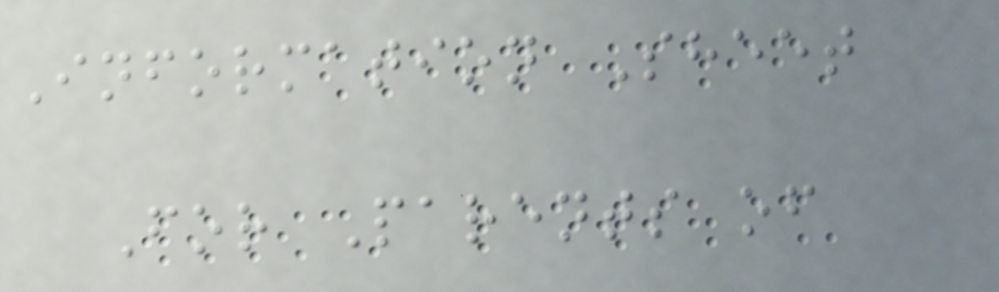Information Sheet
For Parents of
